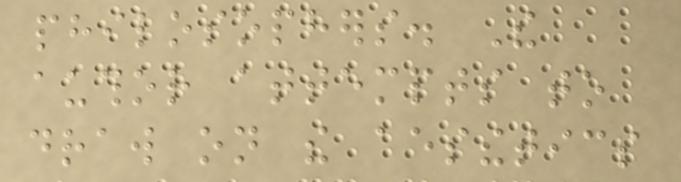philosophers. The
author attempts to
draw on the aesthetics
